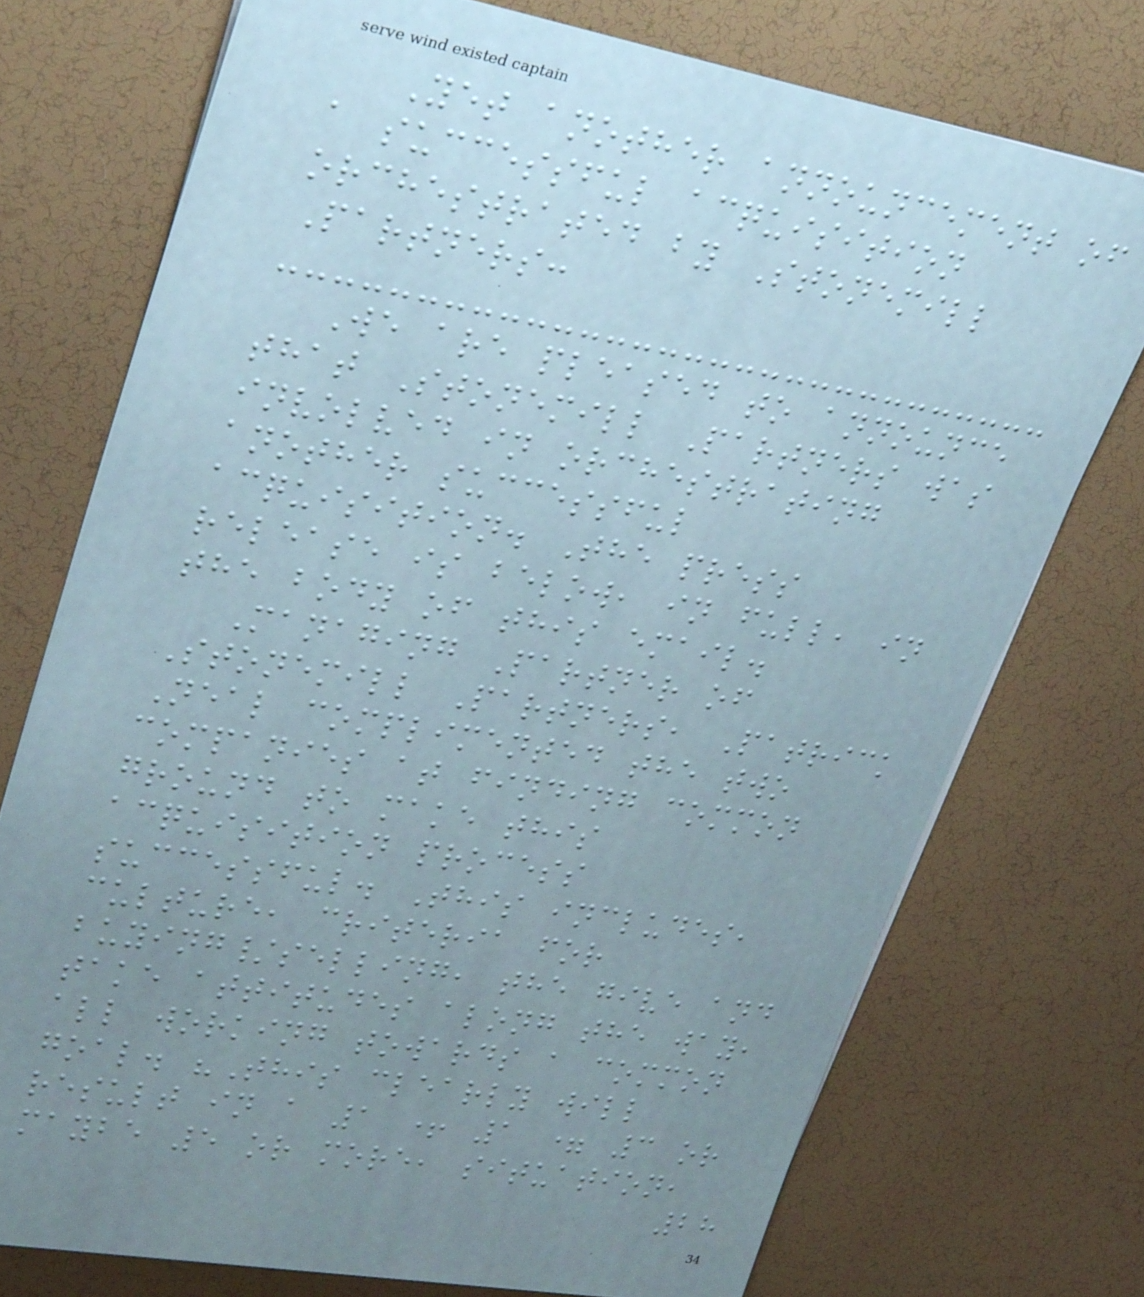Yet another announcement of
a successful acquisition
orchestrated by Stonemill
Partners:
We are pleased to announce
that Stonemill Partners was
involved in orchestrating
another successful
acquisition. The press
release is below, in full, in
the body of this email.
Managing Partner of
Stonemill Partners, Patrick
Neal complimented the two
companies at finding common
ground to make this
acquisition process
successful. This includes,
culture, criteria for
buying/selling, the give and
take attitudes along the way,
all working towards a common
goal. "This clearly will
result in a 1 + 1 = 3 or
maybe 5 or more, situation,
28
